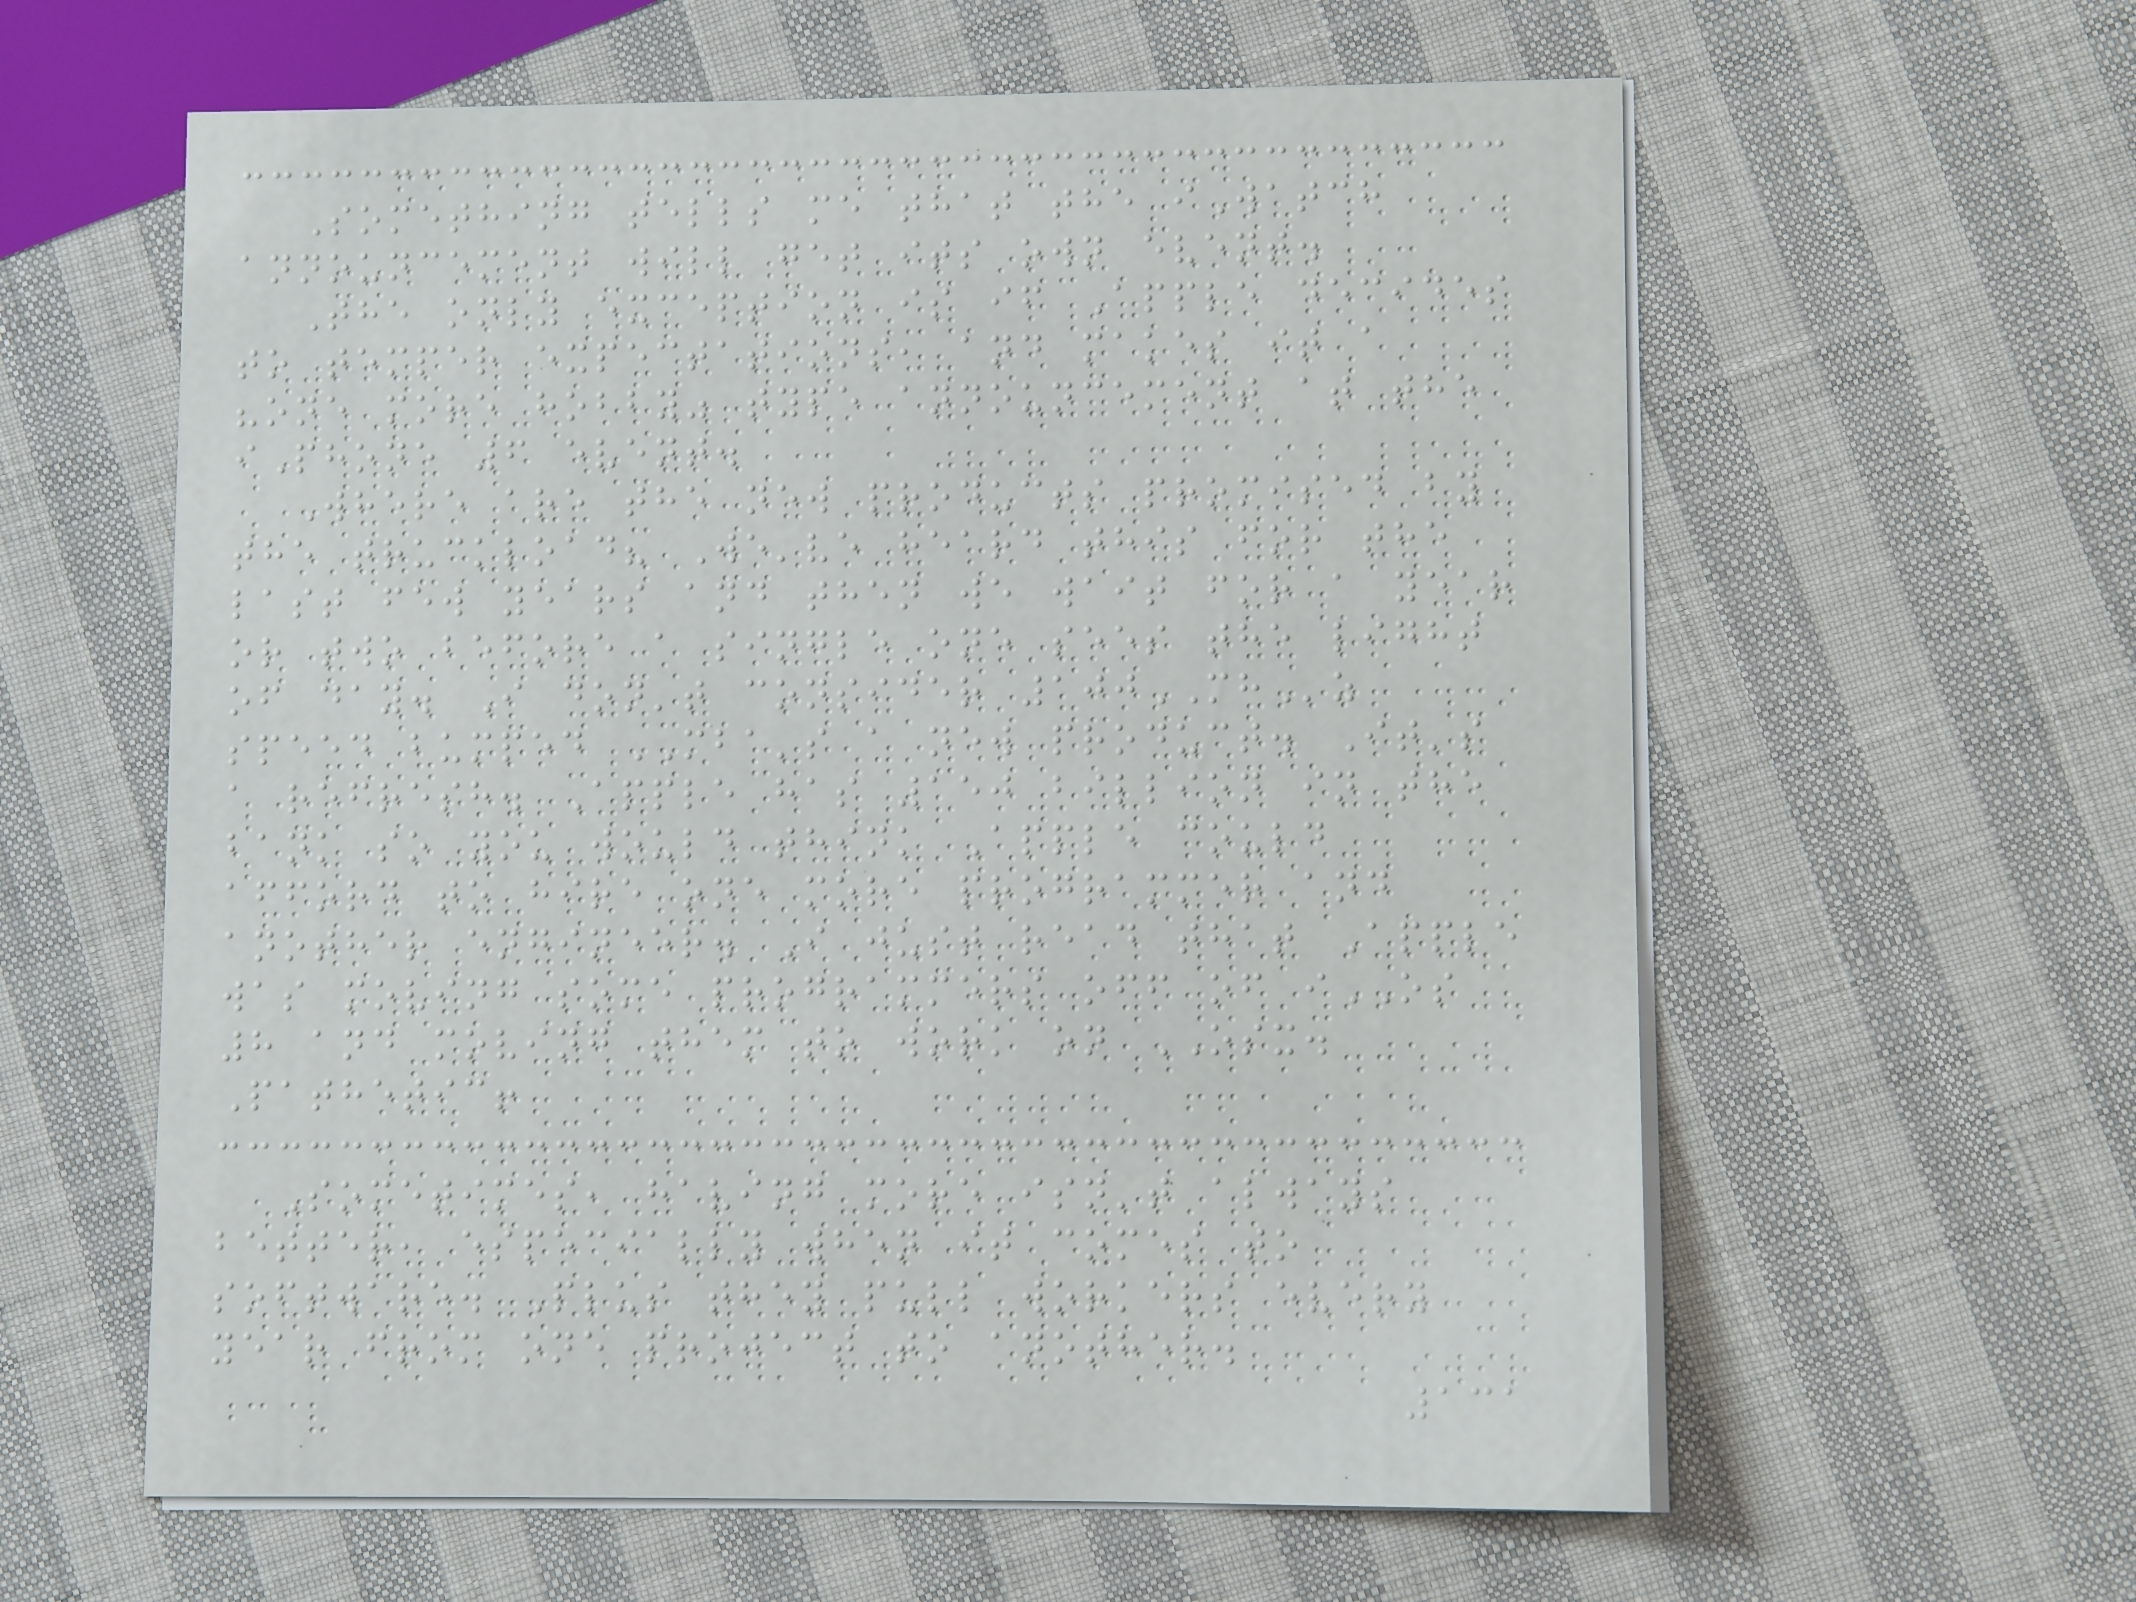Something tells me that the iWatch
announcement will get its own event.
The only exception is if Apple decides
to temper expectations, and makes it a
"one more hobby" type announcement at the
iPhone 6 event.
Where are the new products promised by
the truckload? We've heard this for the
last few years and then we wait for a year
or two before a single one sees the light
of day. I don't consider 100MHz
speed bumped MBA's a new product. It's
a refresh. Apple has 150 billion in the
bank so you would think Apple could
afford to hire one more programmer and
another engineer. I just read that Apple
was moving some programmers off of iOS
8 and moving them to work on OSX.
Pathetic!
Sometimes, having more isn't always
better, especially when it comes to
software. Plus they pull workers every
year from one project to another.
131
